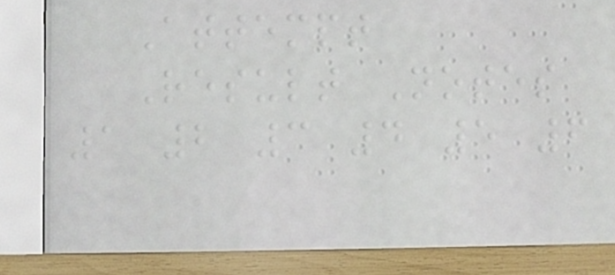Attempt
Result Notes
1 2 3 4 5 6
